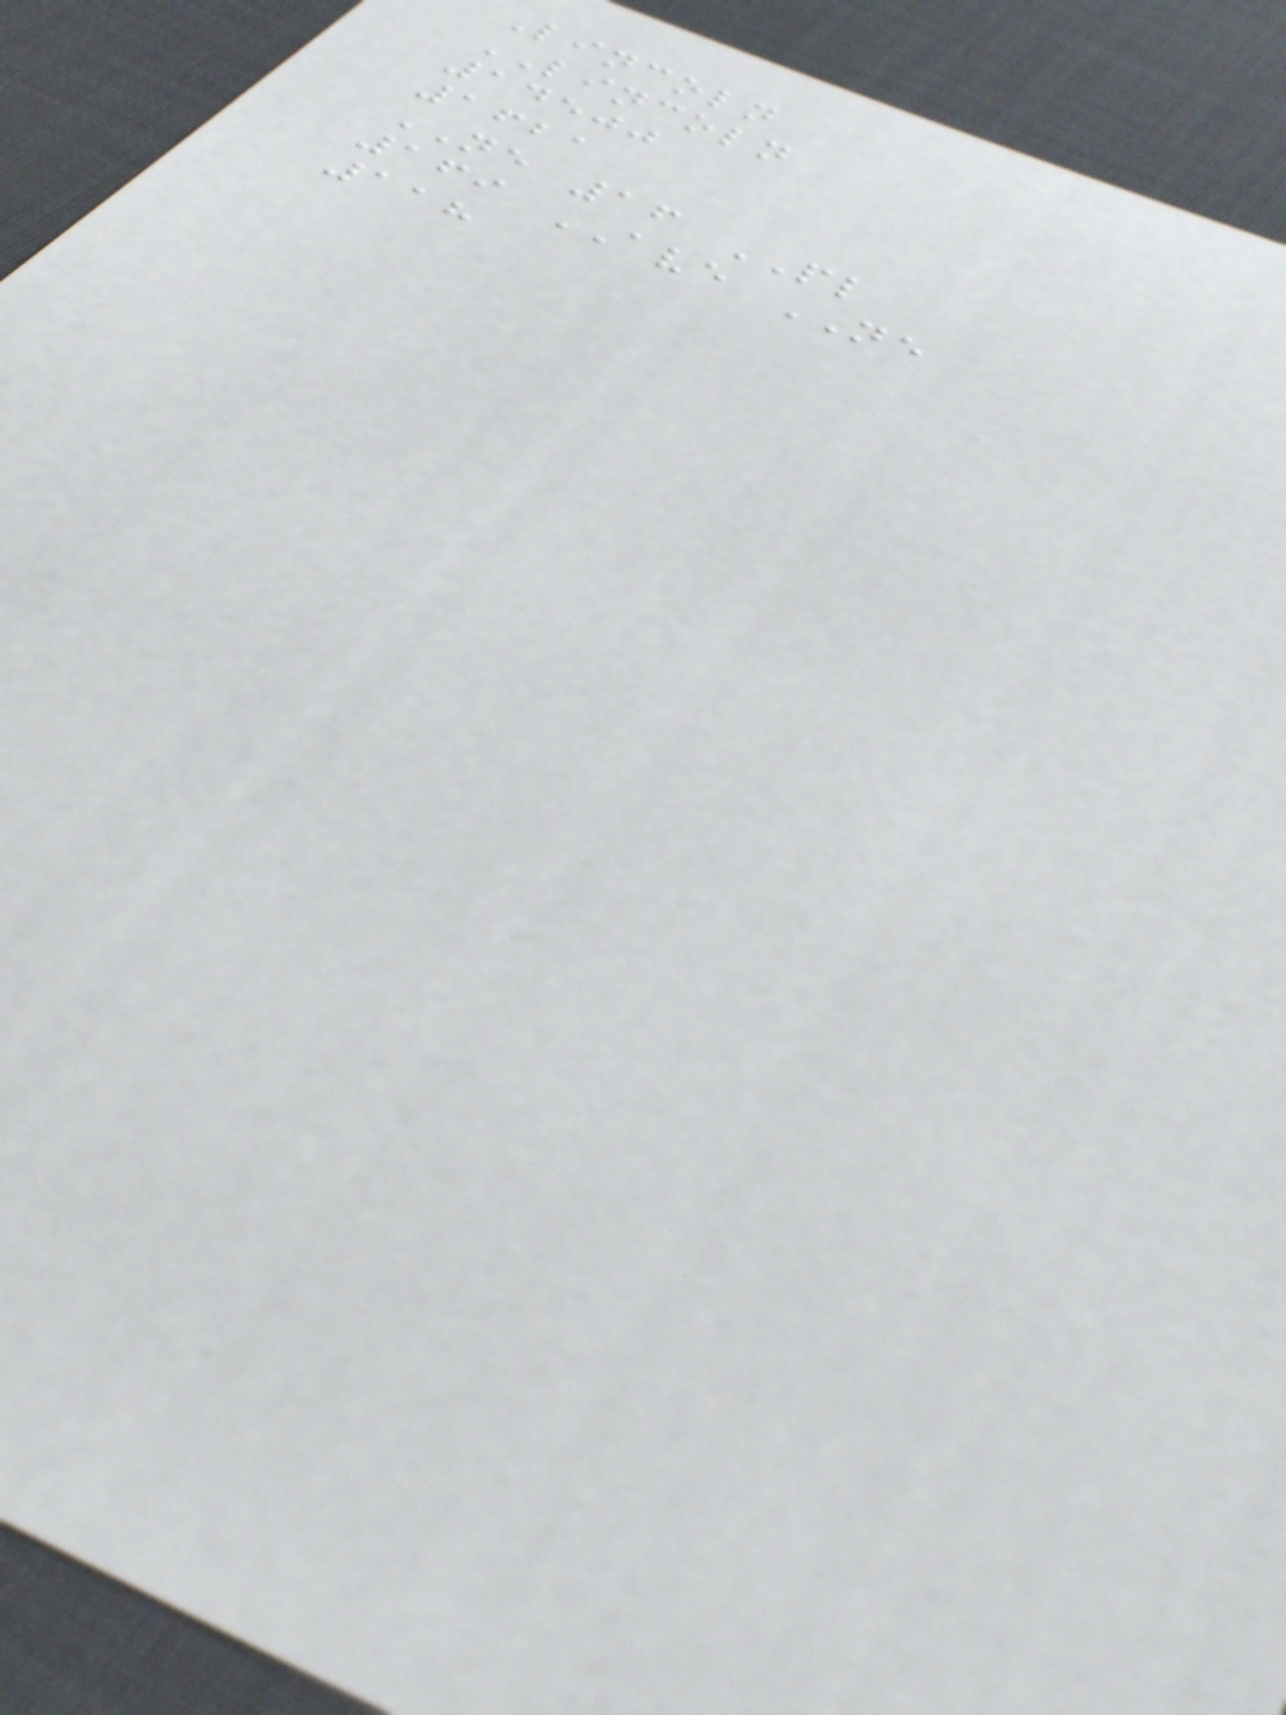Lincoln
LINCOLN
14500
1621
NE 16 PL
169 AVE NE
118
